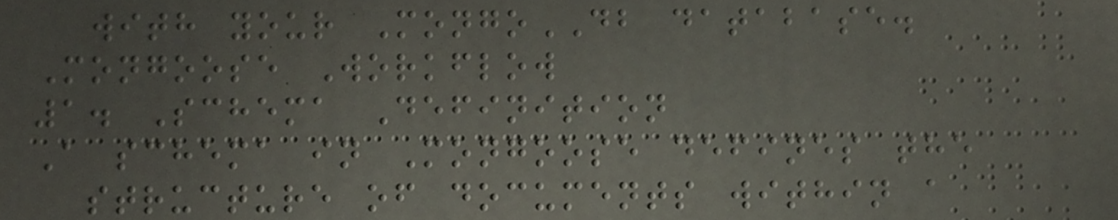with your MongoDB database.
Mongoose Workflow
1. Schema Definition
A schema in Mongoose defines the
structure of documents within a
